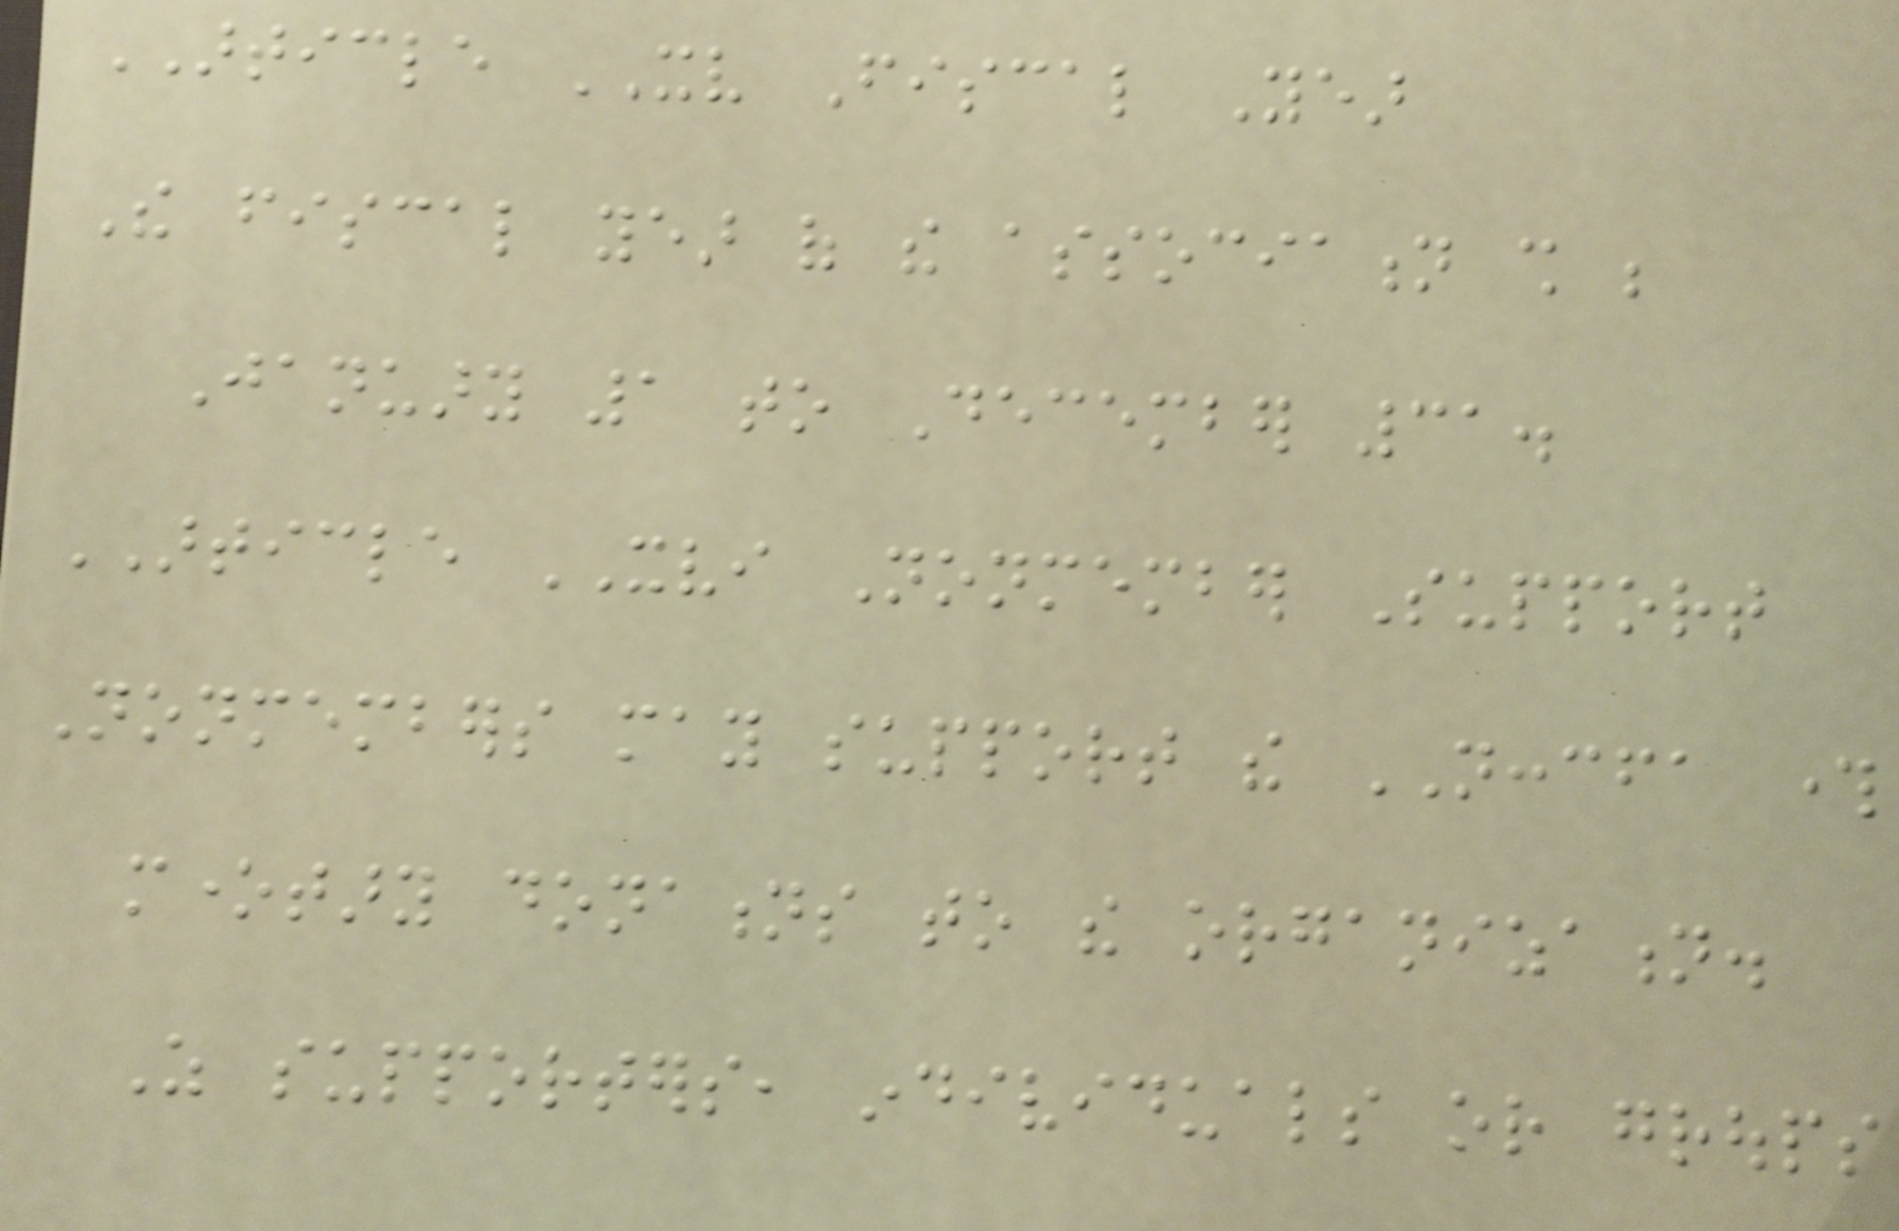ARTICLE XV Fiscal Year
The fiscal year of the association shall be
January 1 to December 31.
ARTICLE XVI Nonmember Support
Nonmembers may support the NCCCFA through
monetary donations to the organization.
As supporters, individuals or groups
